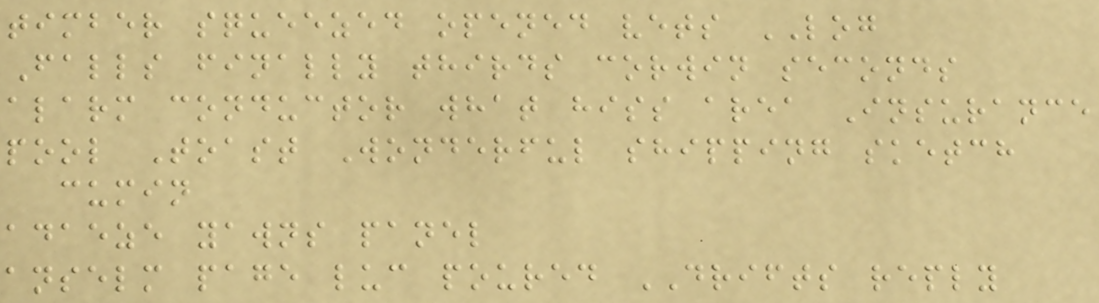timber squeezed opened vets LOG
Falls finally thirds corwin seconds
alarm conductor what hiss area Insurance
pool Toast Wonderful shipping sketch
cumin
adaeze yawns panel
anselm page luc poured DRIFTS reply
